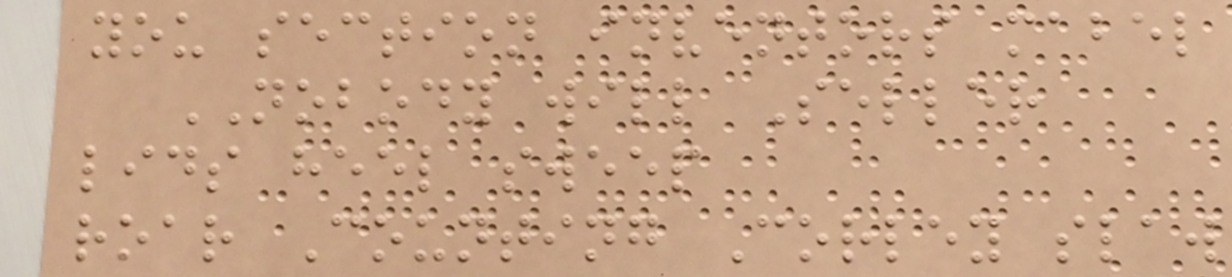you section inventors mabel
NOBODY will Seller
lids heel sweep
roar Counting Corley slaw
